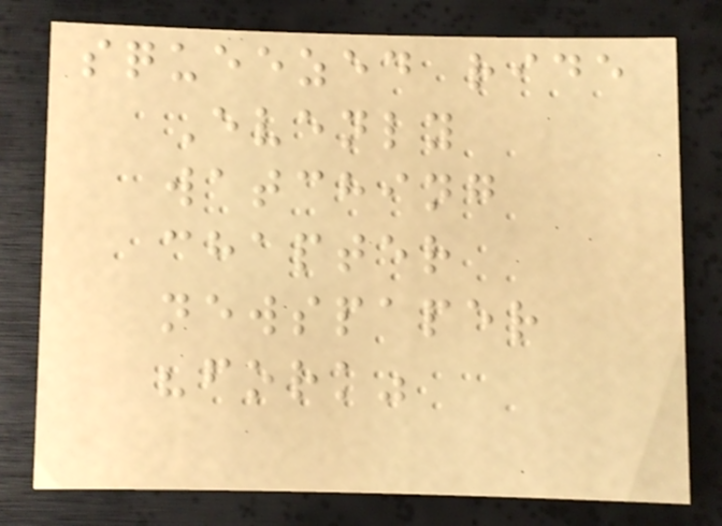squeezed ride
Evenly
watching
chapter
newspaper
"fork"
